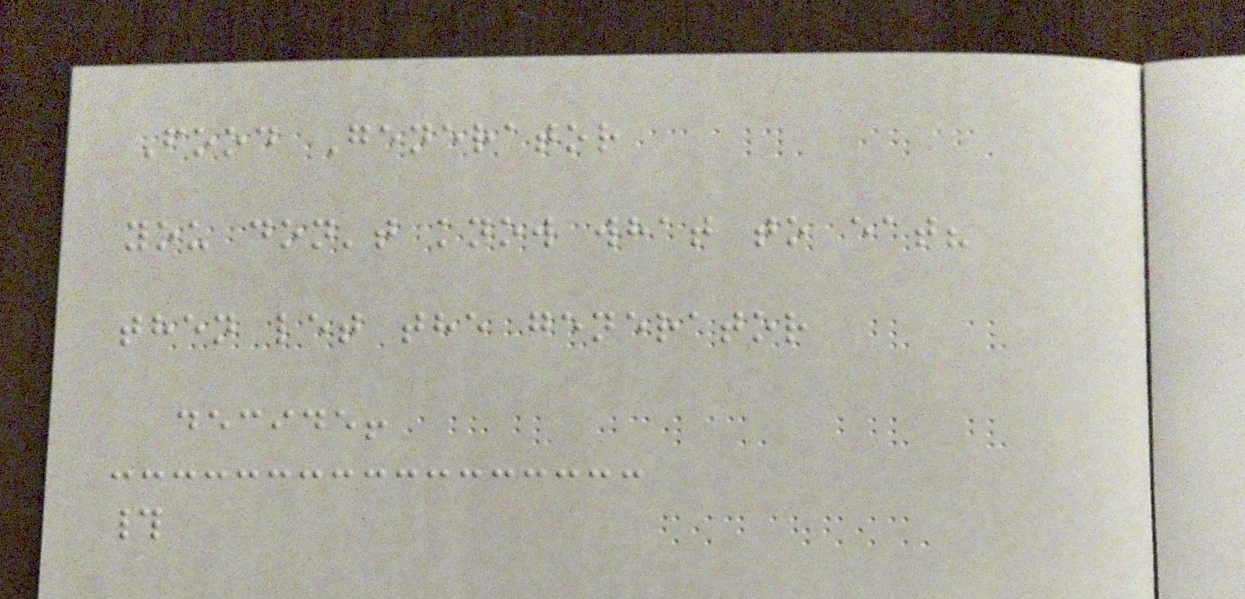Food Generator
you don't know what to eat?
then let the generator
decide!
#
